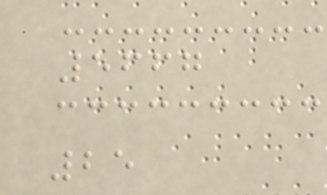5667
25
